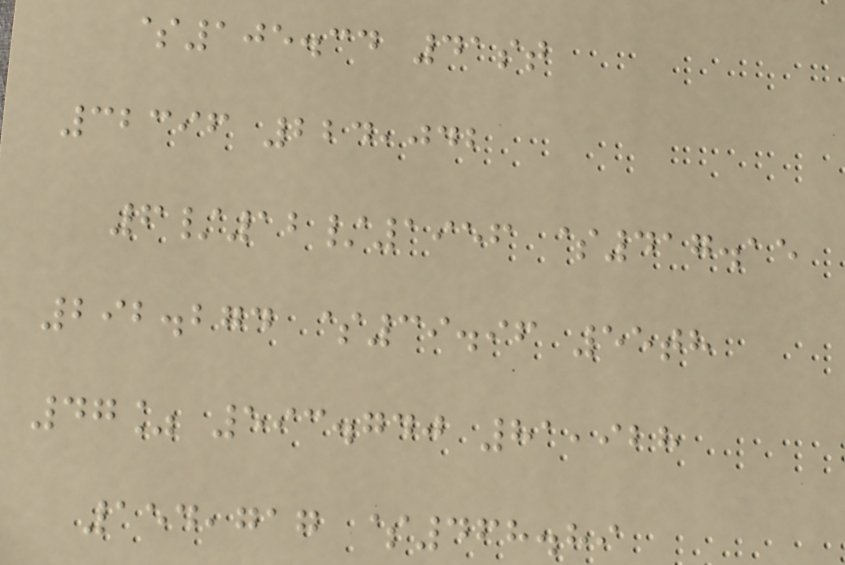$105.34 41st
32396 224,042
6/12/1956 $417.15
292.274 $39.96 55th
47% 593.740 81,928
154,717 $468.89
